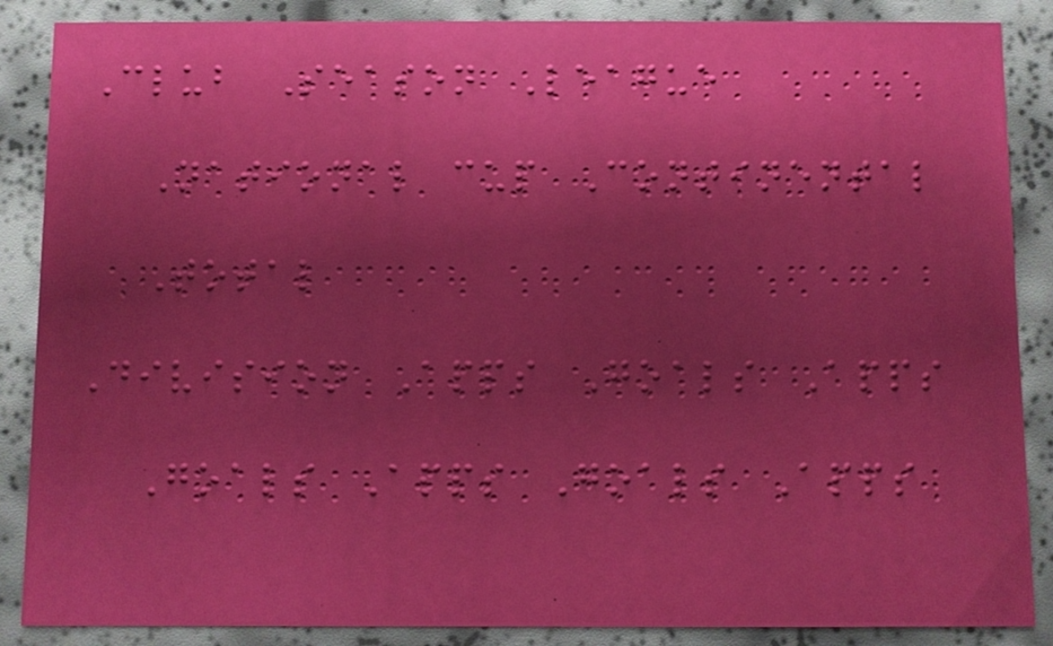Club Season League
National cup Continental
Total
Division Apps Goals Apps
Goals Apps Goals Apps
